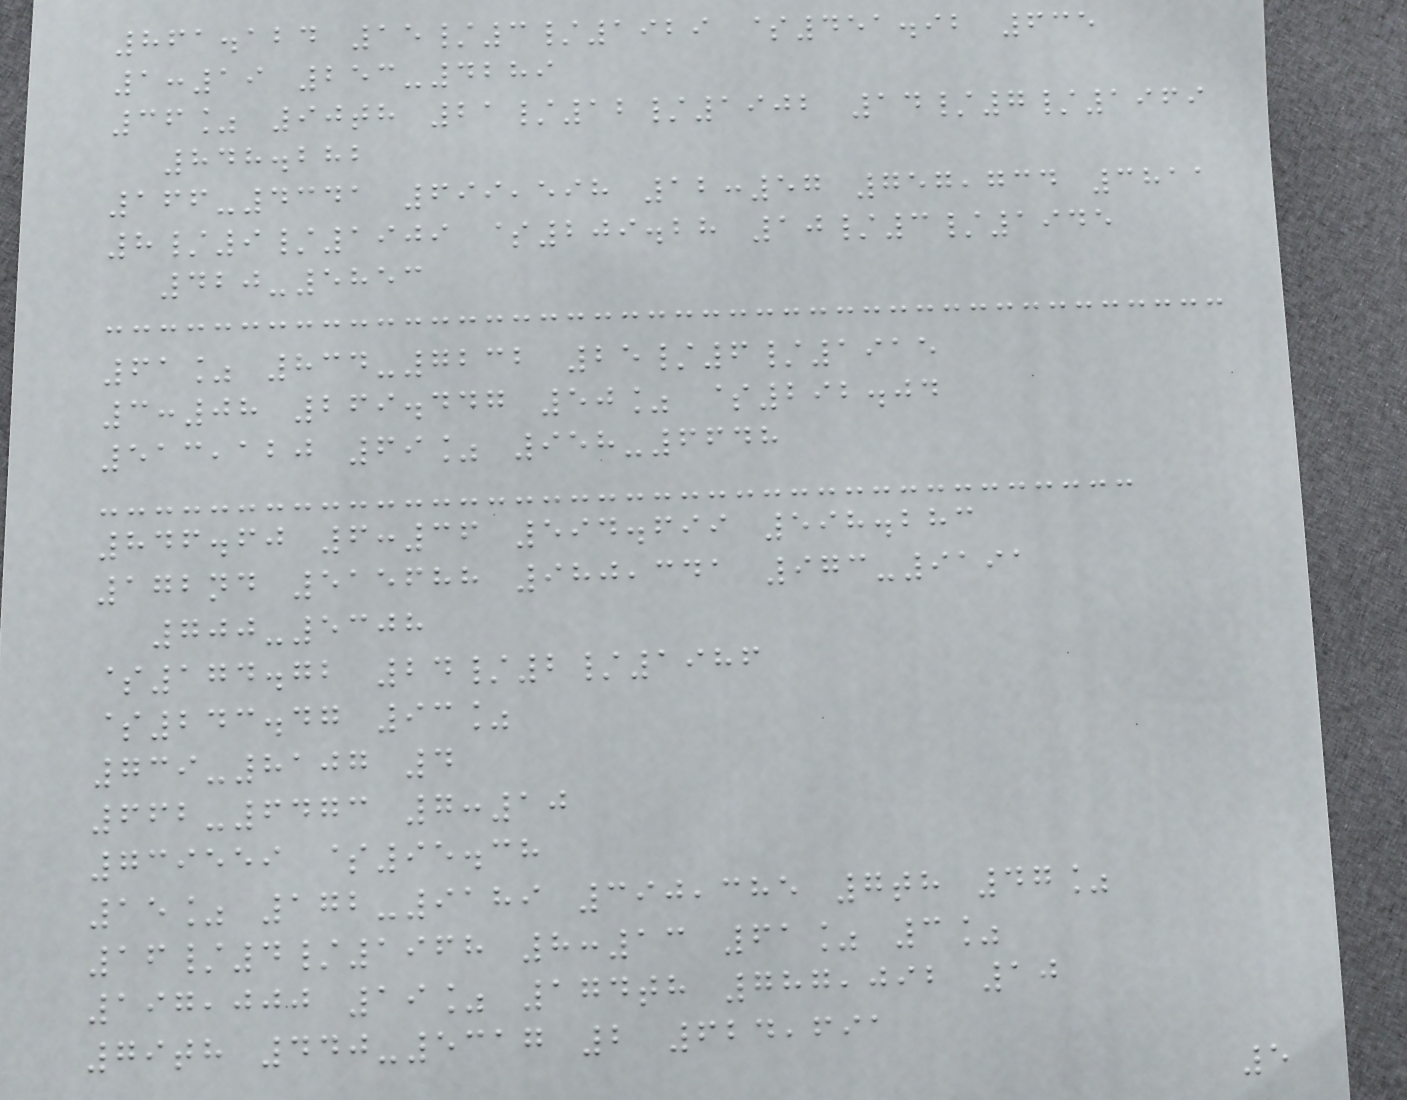861.124 15/3/1929 $451.92 635
1:19 253-4289
36% 90th 21/12/1902 14/7/1969
848.282
166-4341 699,598 12:57 757,734 3811
8/9/1909 $209.28 10/3/1945
420-5853
61% 834-7232 25/6/1915
3:08 269.447 50% $292.04
513,120 69% 958-6648
846.60 6:36 594.699 598.283
172nd 515688 980,341 973-9191
700-5308
$174.72 24/2/1986
$243.47 93%
739-8107 4
662-6473 7:10
739559 $95.38
15% 172-9189 390,385 7th 47%
16/4/1968 8:13 61% 3%
197,000 19% 174th 787,092 10
79th 440-5317 2 624,691
5
